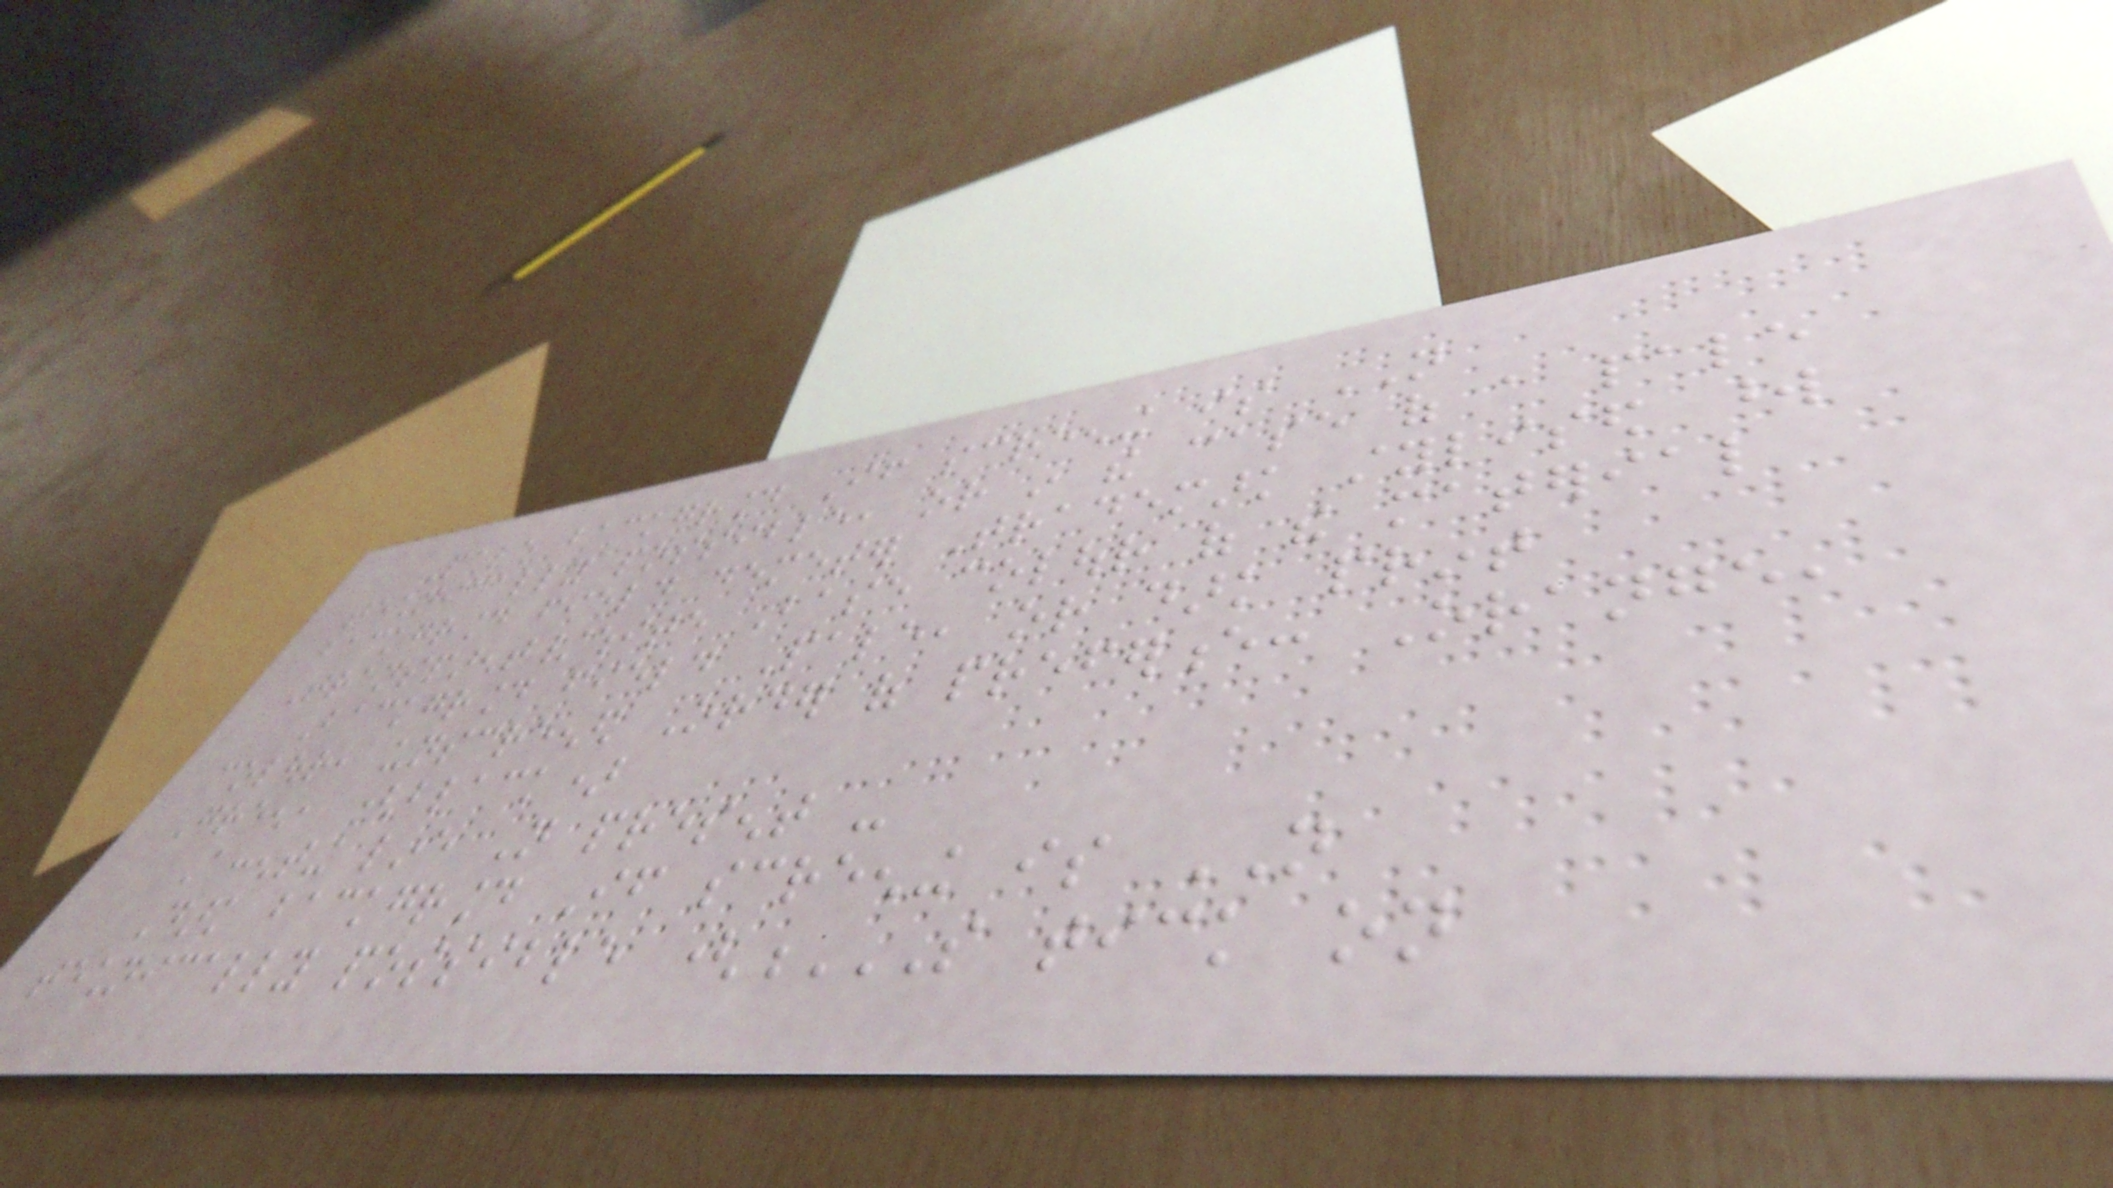Pale background If screening is NOT
technically possible, or in the case of a pale
background field demeter Trademark stylised word
Transparent/white Base colour of the material
Background field Pale, or dark print
colour, unscreened Order of preference: Orange,
Green, (black)
Accenting line Not present -
Dark background If screening is NOT
technically possible (S TICK ON
